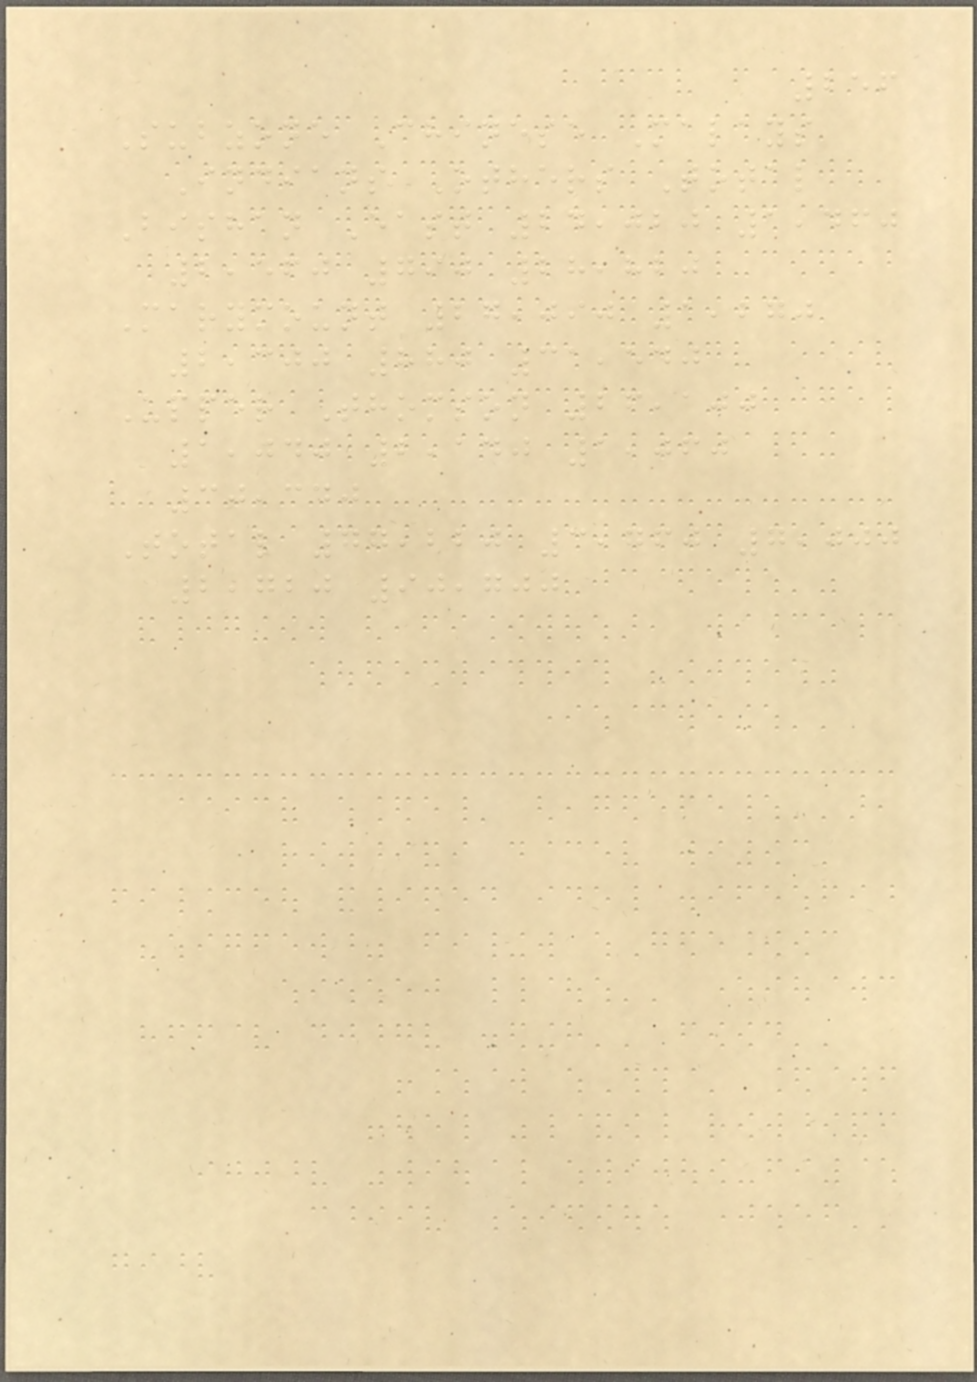256
Subzone Chinese Malays
Indians Others Total
Bishan East 24,020 1,460
2,560 790 28,820
Marymount 27,090 1,270
2,300 880 31,540
Upper Thomson 26,100
1,040 2,140 1,060
30,340
Total 77,220 3,760 7,000
2,720 90,700
